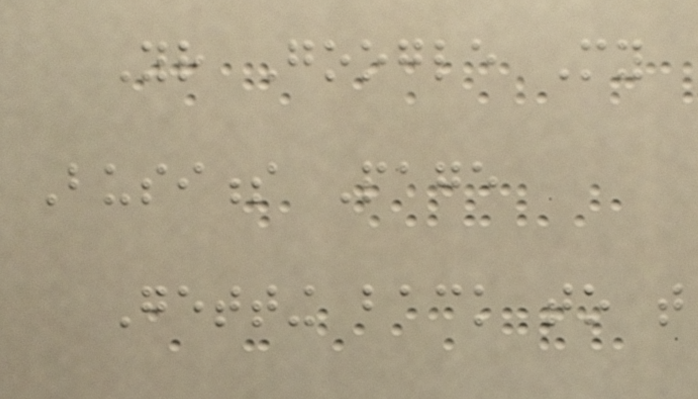Your Google My
Business Page
Getting back to that
